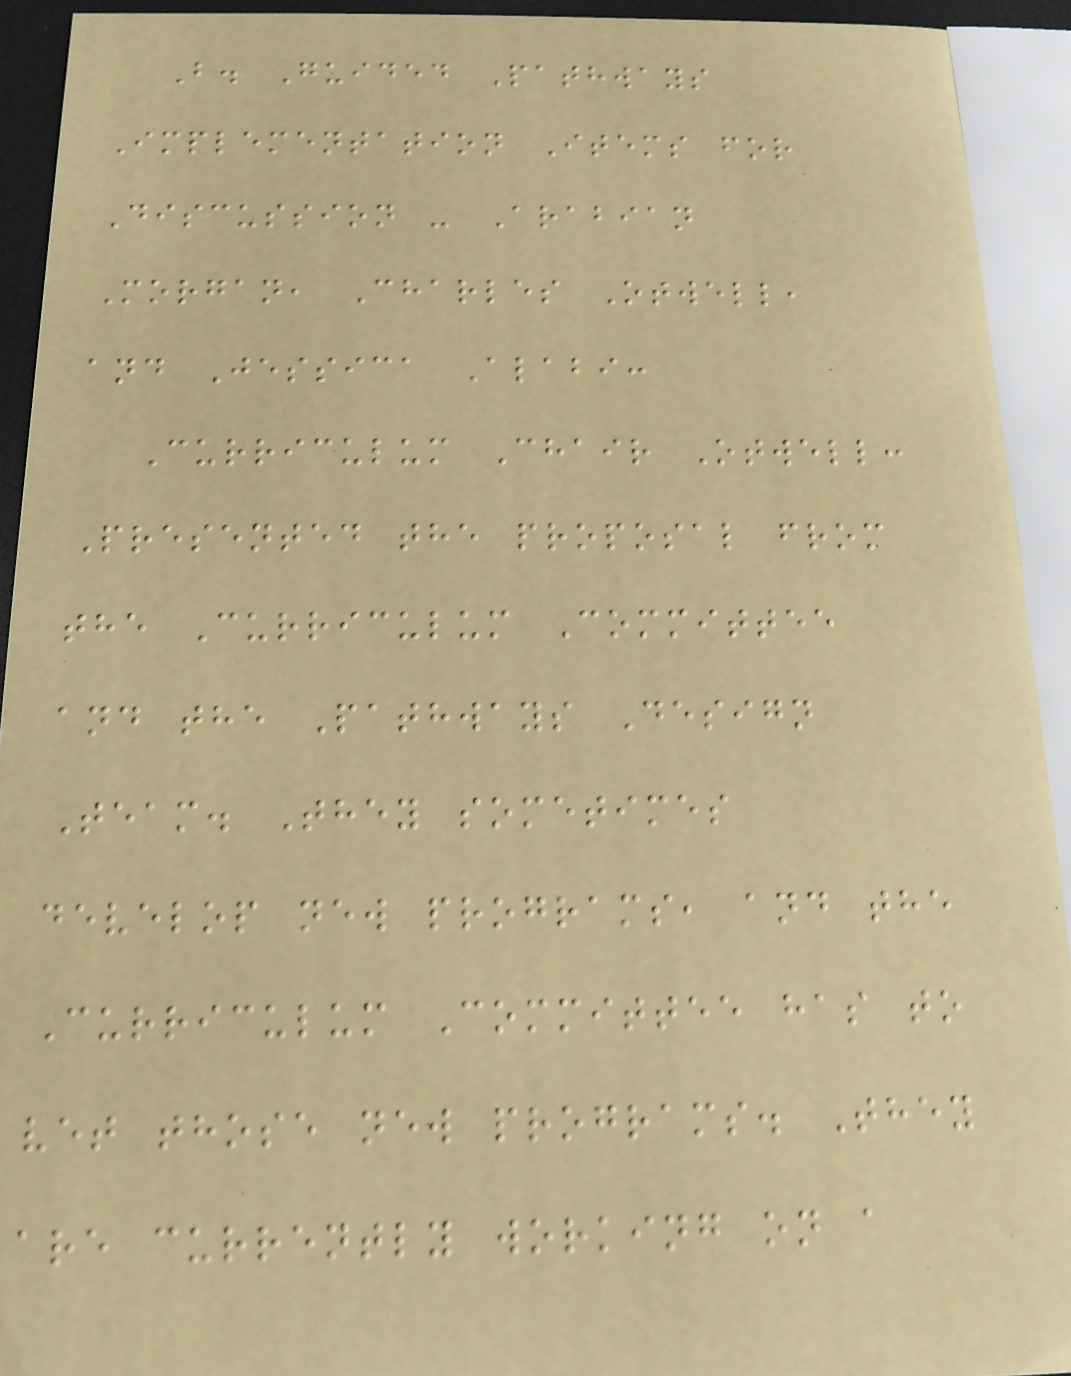B. Guided Pathways
Implementation Items for
Discussion - Arabian
Morgan, Charles Otwell,
and Jessica Alabi:
Curriculum Chair Otwell:
Presented the proposal from
the Curriculum Committee
and the Pathways Design
Team. They sometimes
develop new programs, and the
Curriculum Committee has to
vet those new programs. They
are currently working on a
